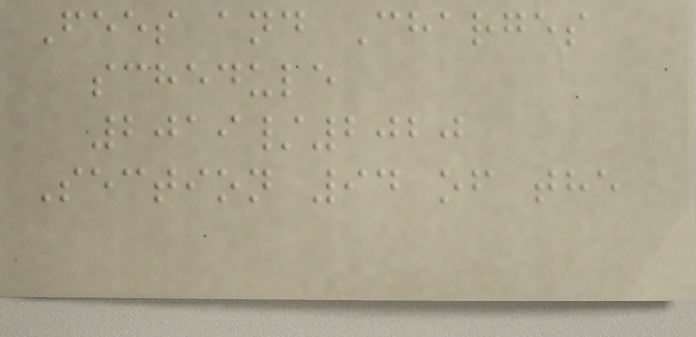Fees and Charges
schedule
2019/2020
Section 94 of the
